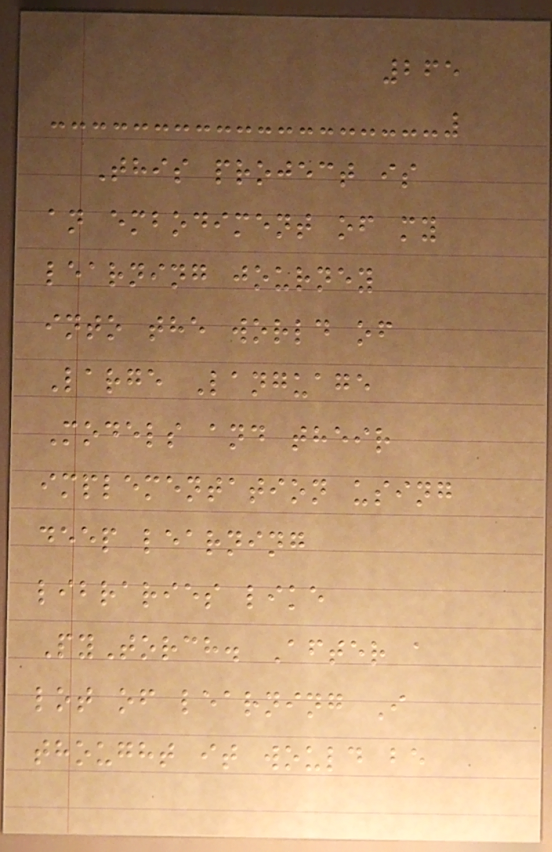265
This project is
an embodiment of my
learning journey
into the world of
Large Language
Models and their
implementation using
deep learning
libraries like
PyTorch. After a
lot of learning I
thought it would be
